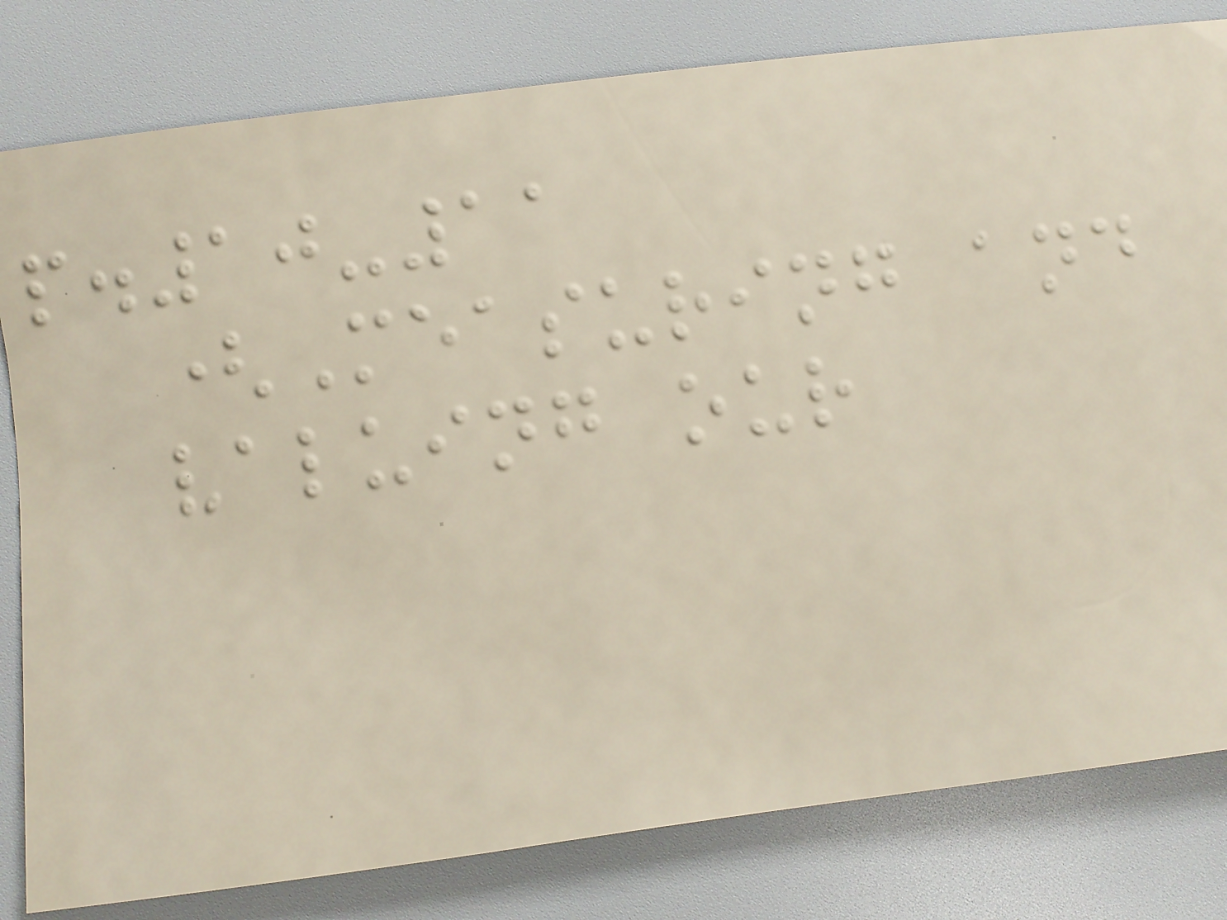p.10-11
(Measuring and
valuing our
